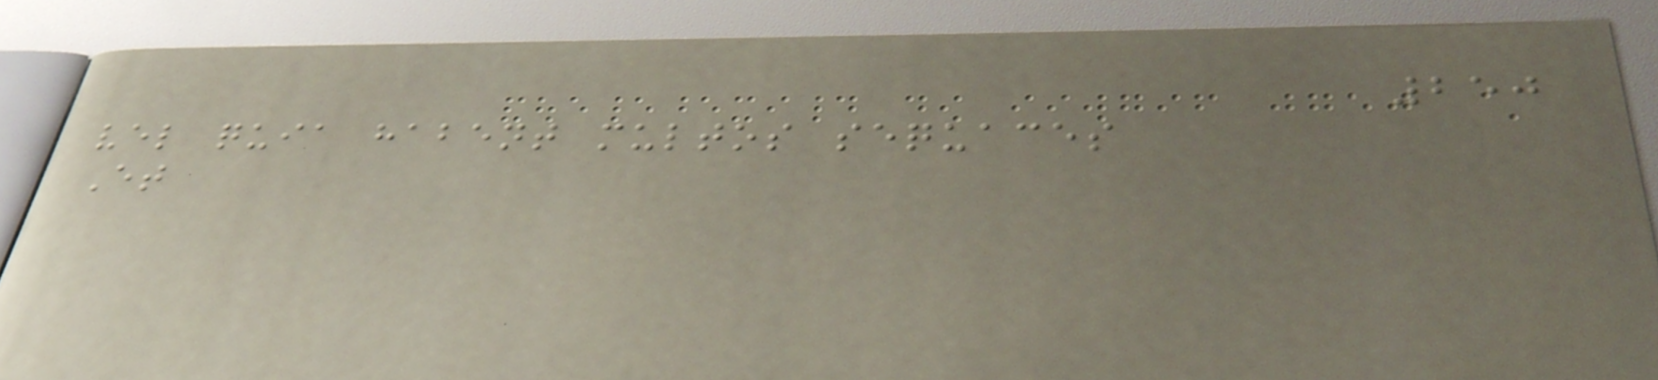250
vel quia habent multos sequaces
Et
